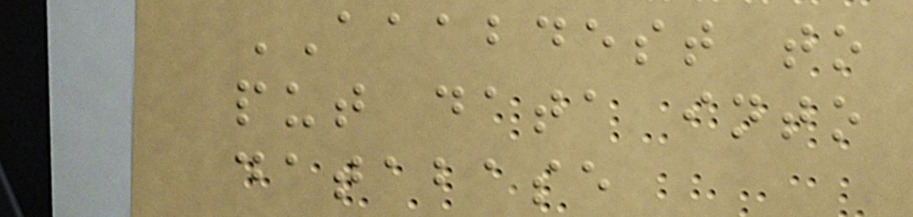AAABDEST to
put data into
database
